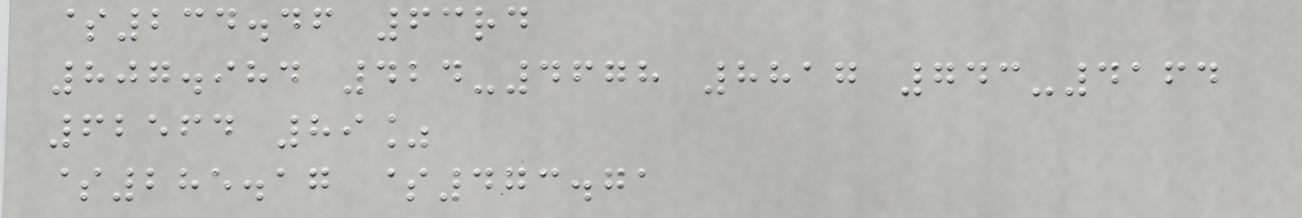$234.46 63rd
807.984 424-4678 8817 743-4164
62564 89%
$285.17 $473.71
